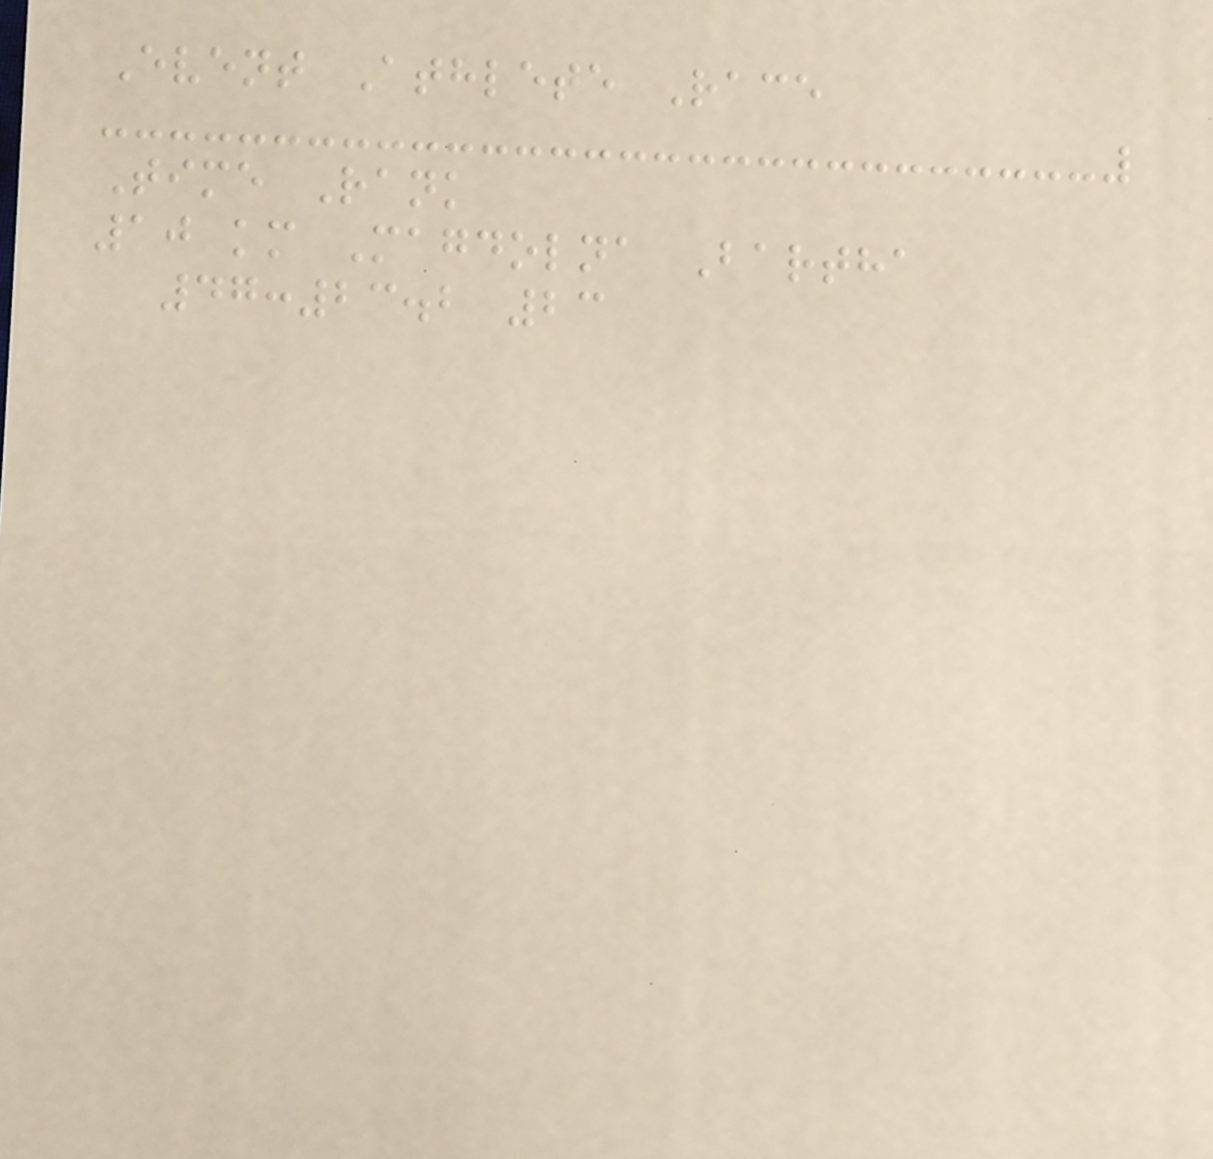Event Athlete Race
Time Rank
10 km Magdolna Bartha
47:23.2 23
